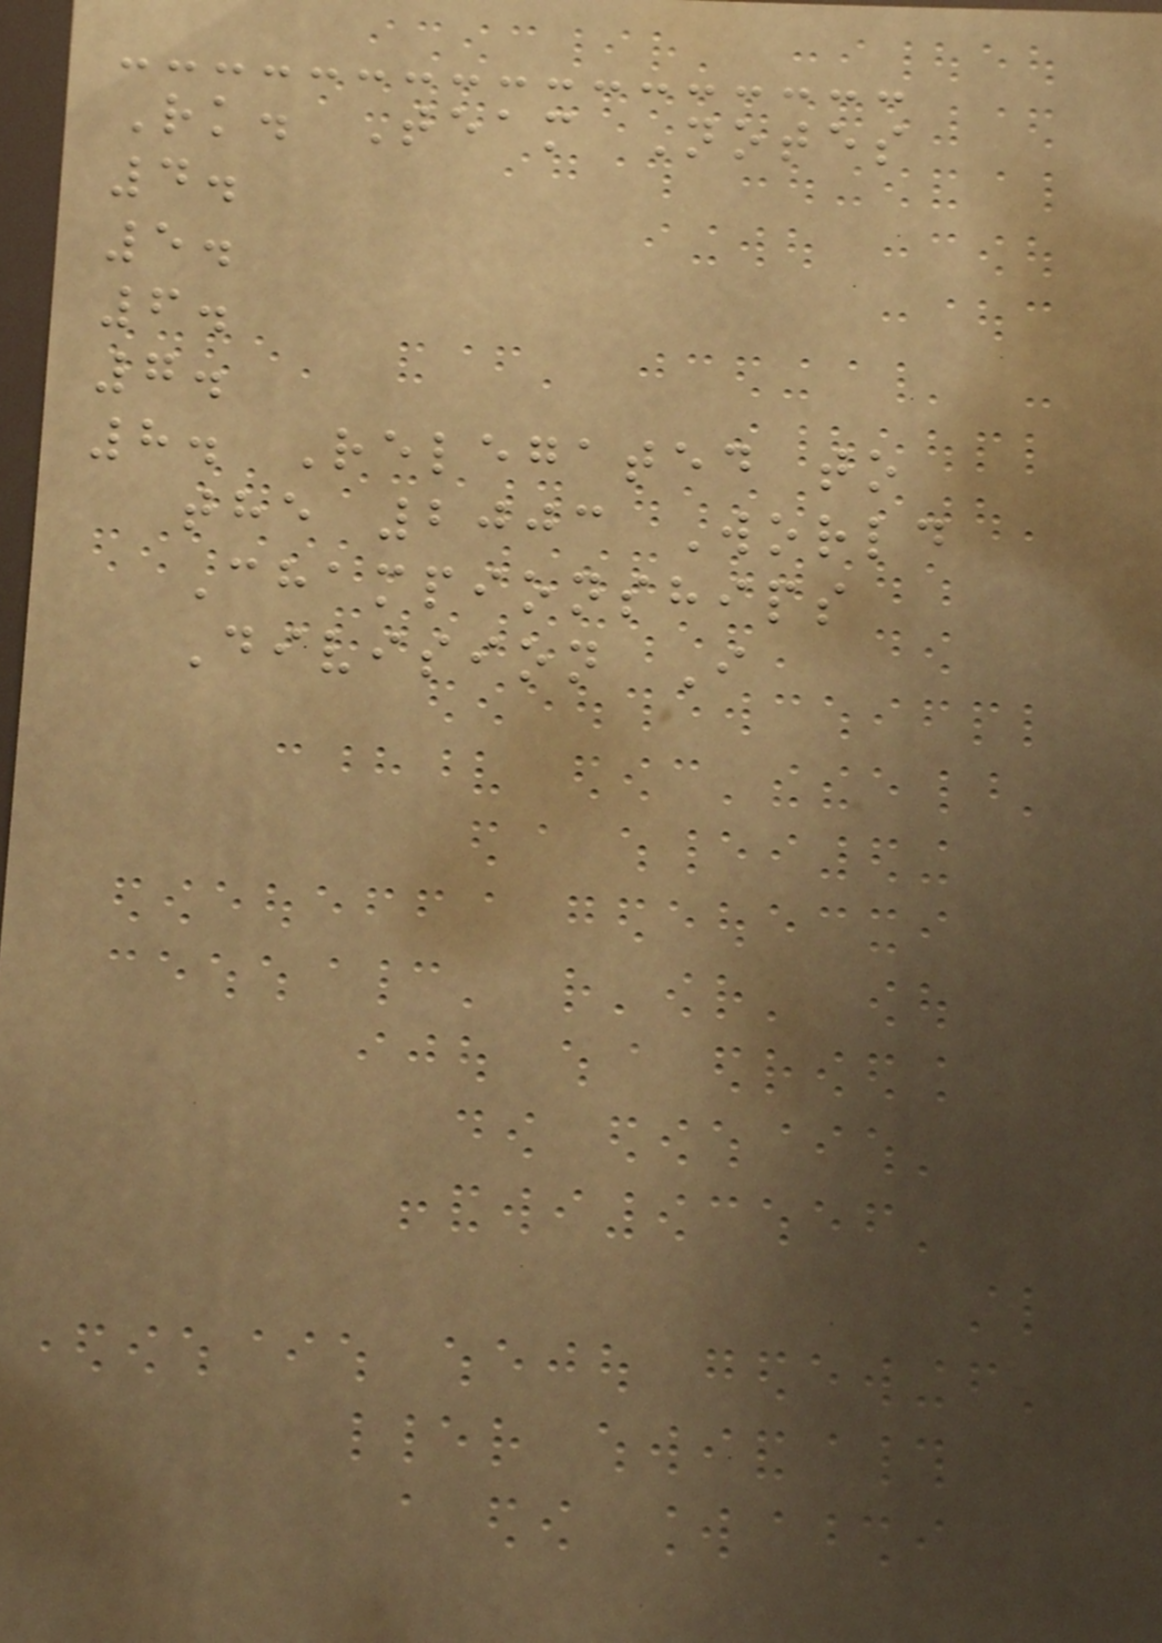Rk. Team Notes
4.
5.
6.
7.
8. Relegated to
the 2003 World
Championships
Division I
